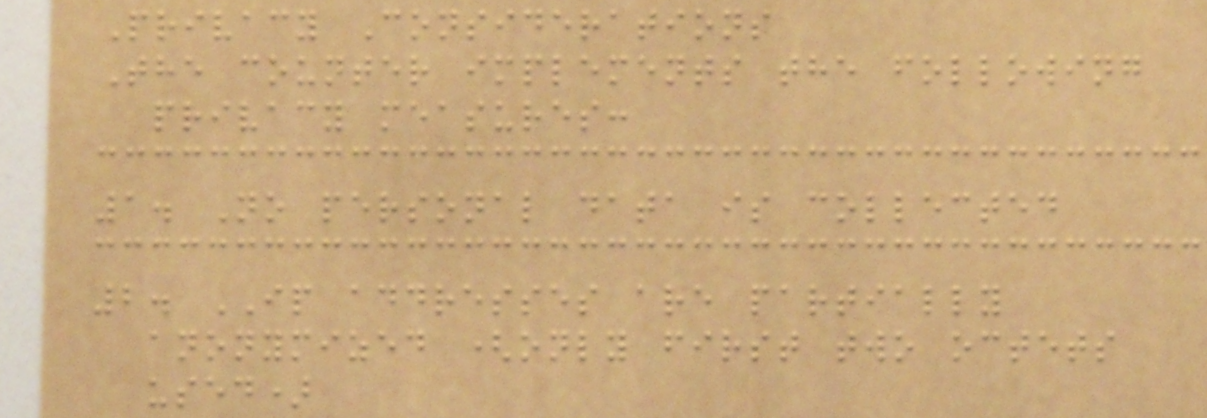Privacy Considerations
The counter implements the following
privacy measures:
1. No personal data is collected
2. IP addresses are partially
anonymized (only first two octets
used)
